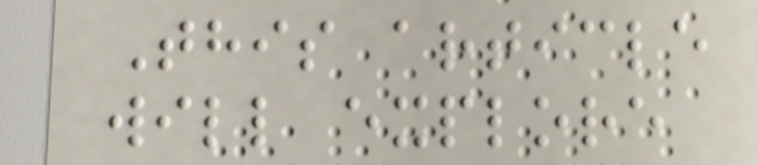This article
will explore
